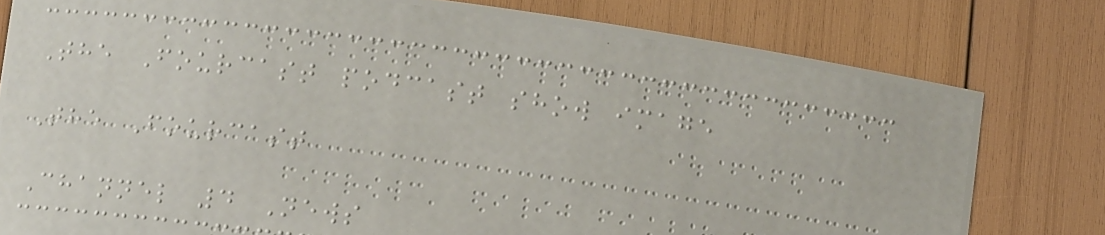The Fourcast podcast show image
The Fourcast
Channel 4 News
